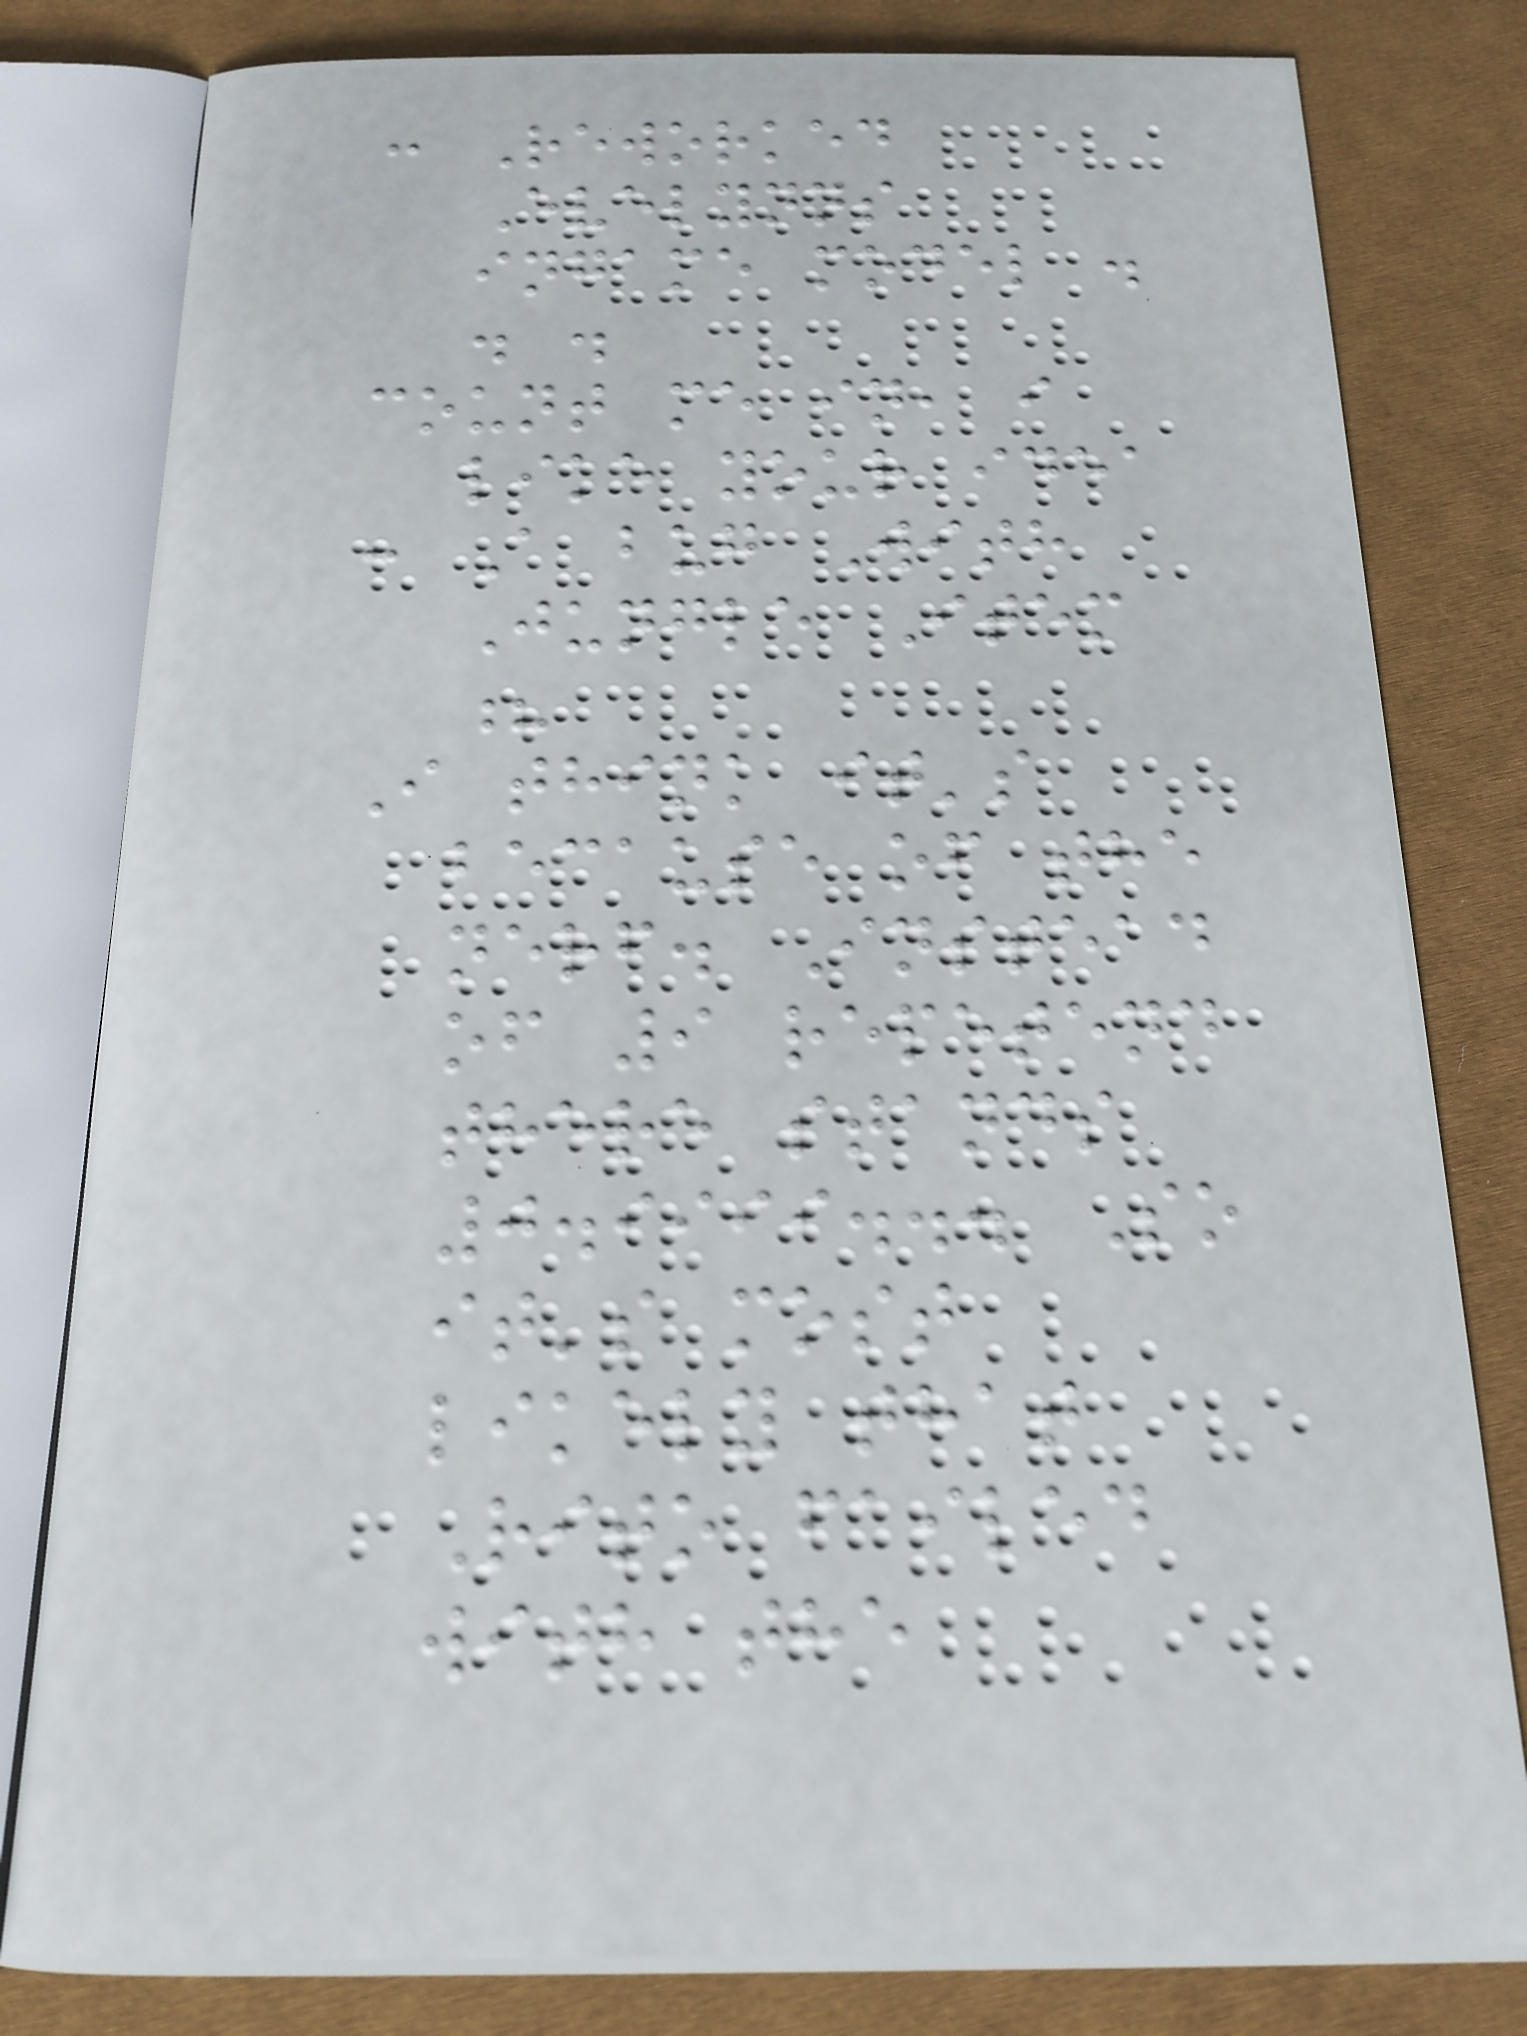: Reworked
Evelynns
ingame model .
. .
count me in, i
like your idea
: A bug With
Jungle Item
?
I think it's
because of the
nerf. Instead
of 9 repetend
there stands
0.9999... So
it's most
likely that
Rito failed
with the
